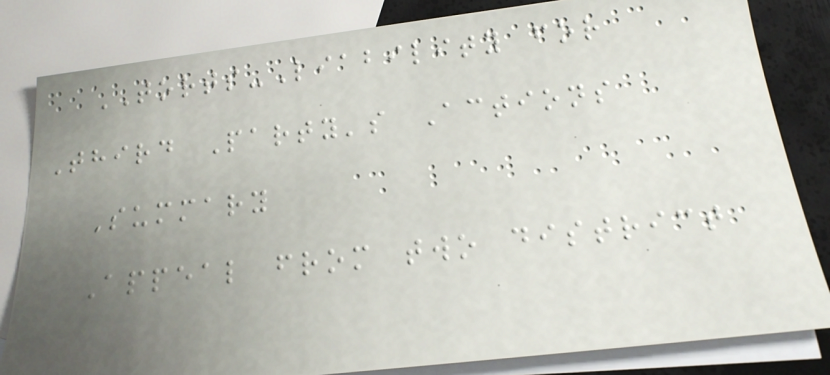TORTS-Liability for
Third Party's Actions
Summary
Appeal from two district
